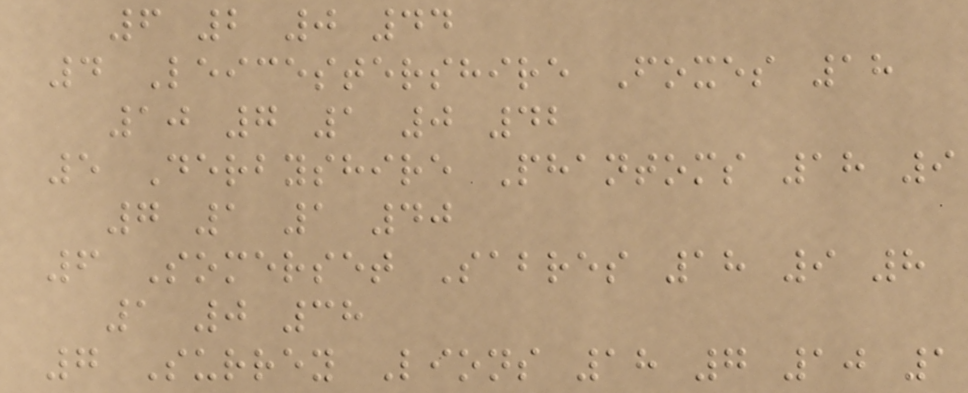6 2 0 44
4 Leicestershire Foxes 18
10 7 1 0 42
5 Derbyshire Phantoms 18 9
7 1 1 40
6 Somerset Sabres 18 9 8
1 0 38
7 Surrey Lions 18 7 10 1
